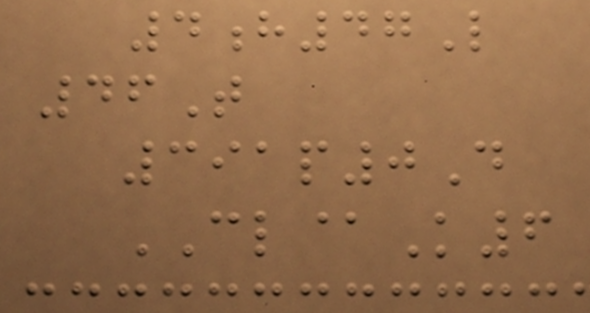4h47L
46T
391p0D
CL@K6
